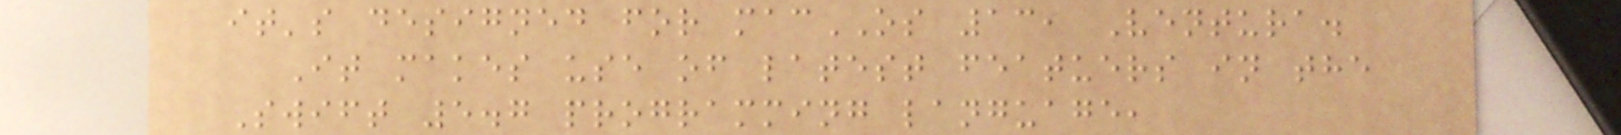it's designed for macOS 13, Ventura.
It makes use of latest featuers in the
Swift 5.7 programming language,
